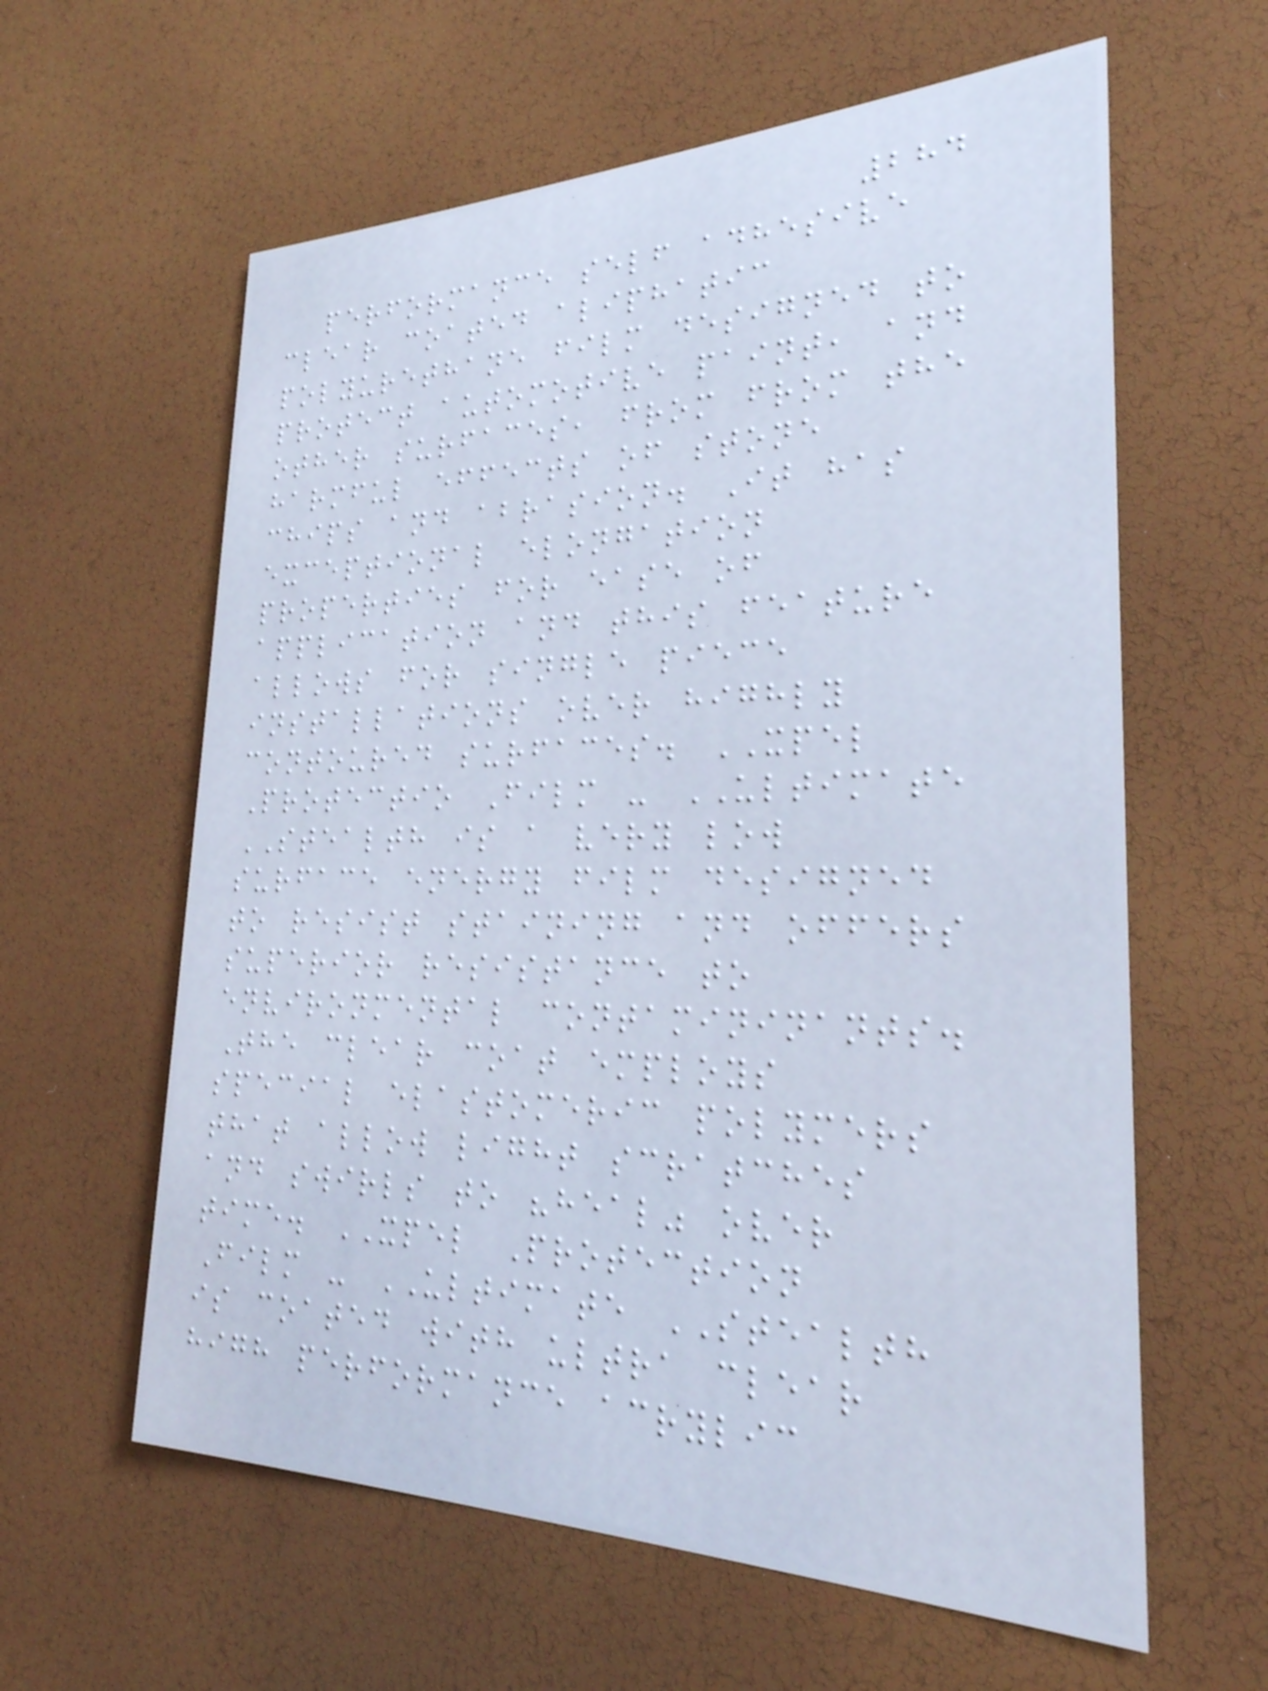284
performance self adhesive
clear coated aliphatic
polyurethane film designed to
protect automotive paint, and
other surfaces, from from the
harmful effects of stone
chips and abrasion. It has
exceptional elongation
properties for ease of
application and this feature
allows for single piece
installations over highly
contoured surfaces. XPEL
Protectio Film - ULTIMATE
STEALTH is a very low
surface energy film designed
to resist staining and offers
superior resistance to
environmental contamininants.
The clear coat employs
special elastomeric polymers
that allow light scratches
and swirls to "heal" over
time. XPEL Protection
Film - ULTIMATE STEALTH
is coated with ultra clear
high performance acrylic
